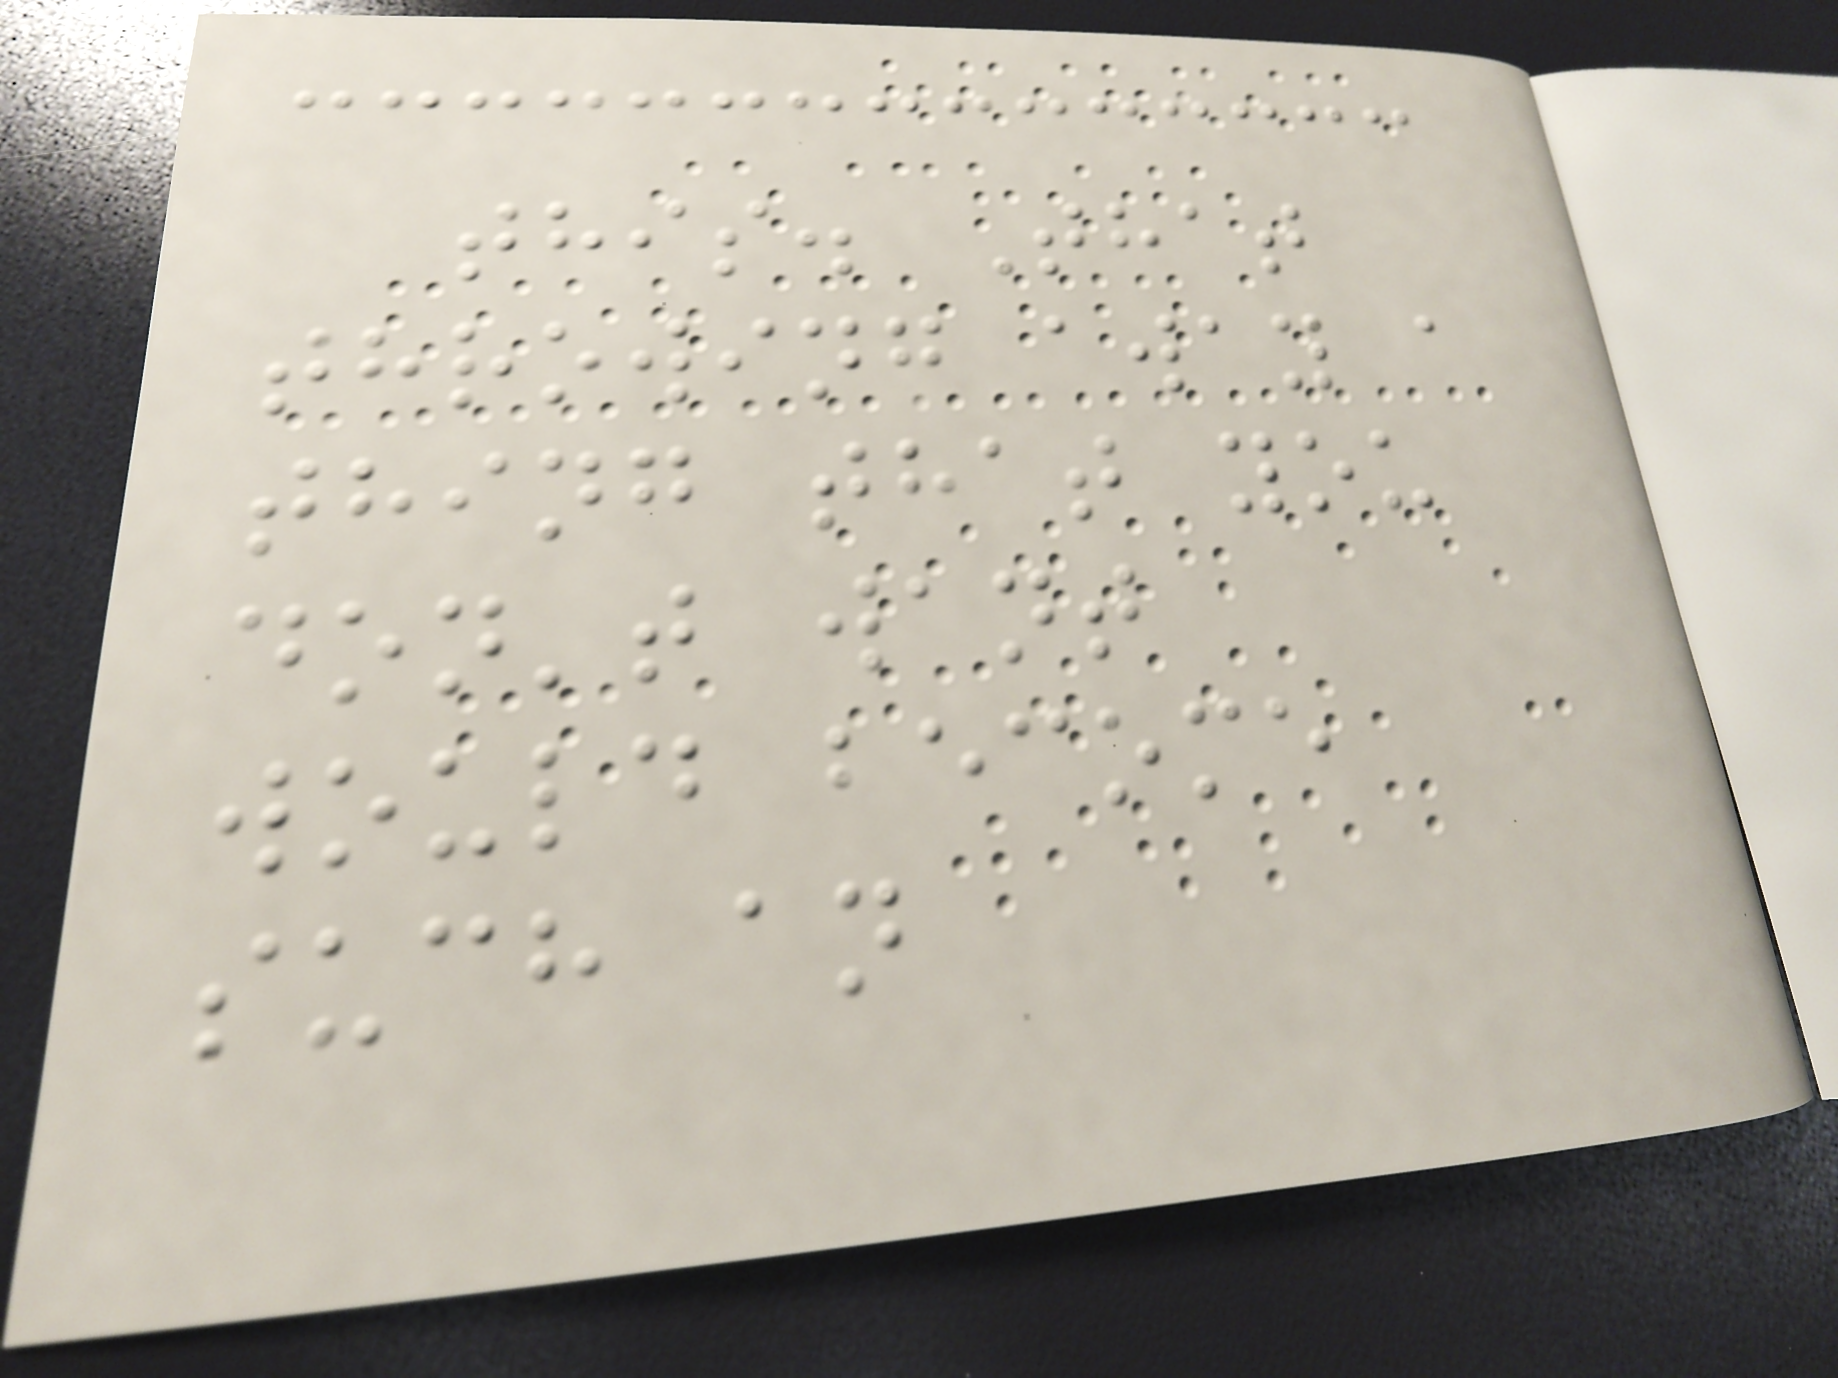this. That
throwing away a
thing that you
don't want
would become
such an
